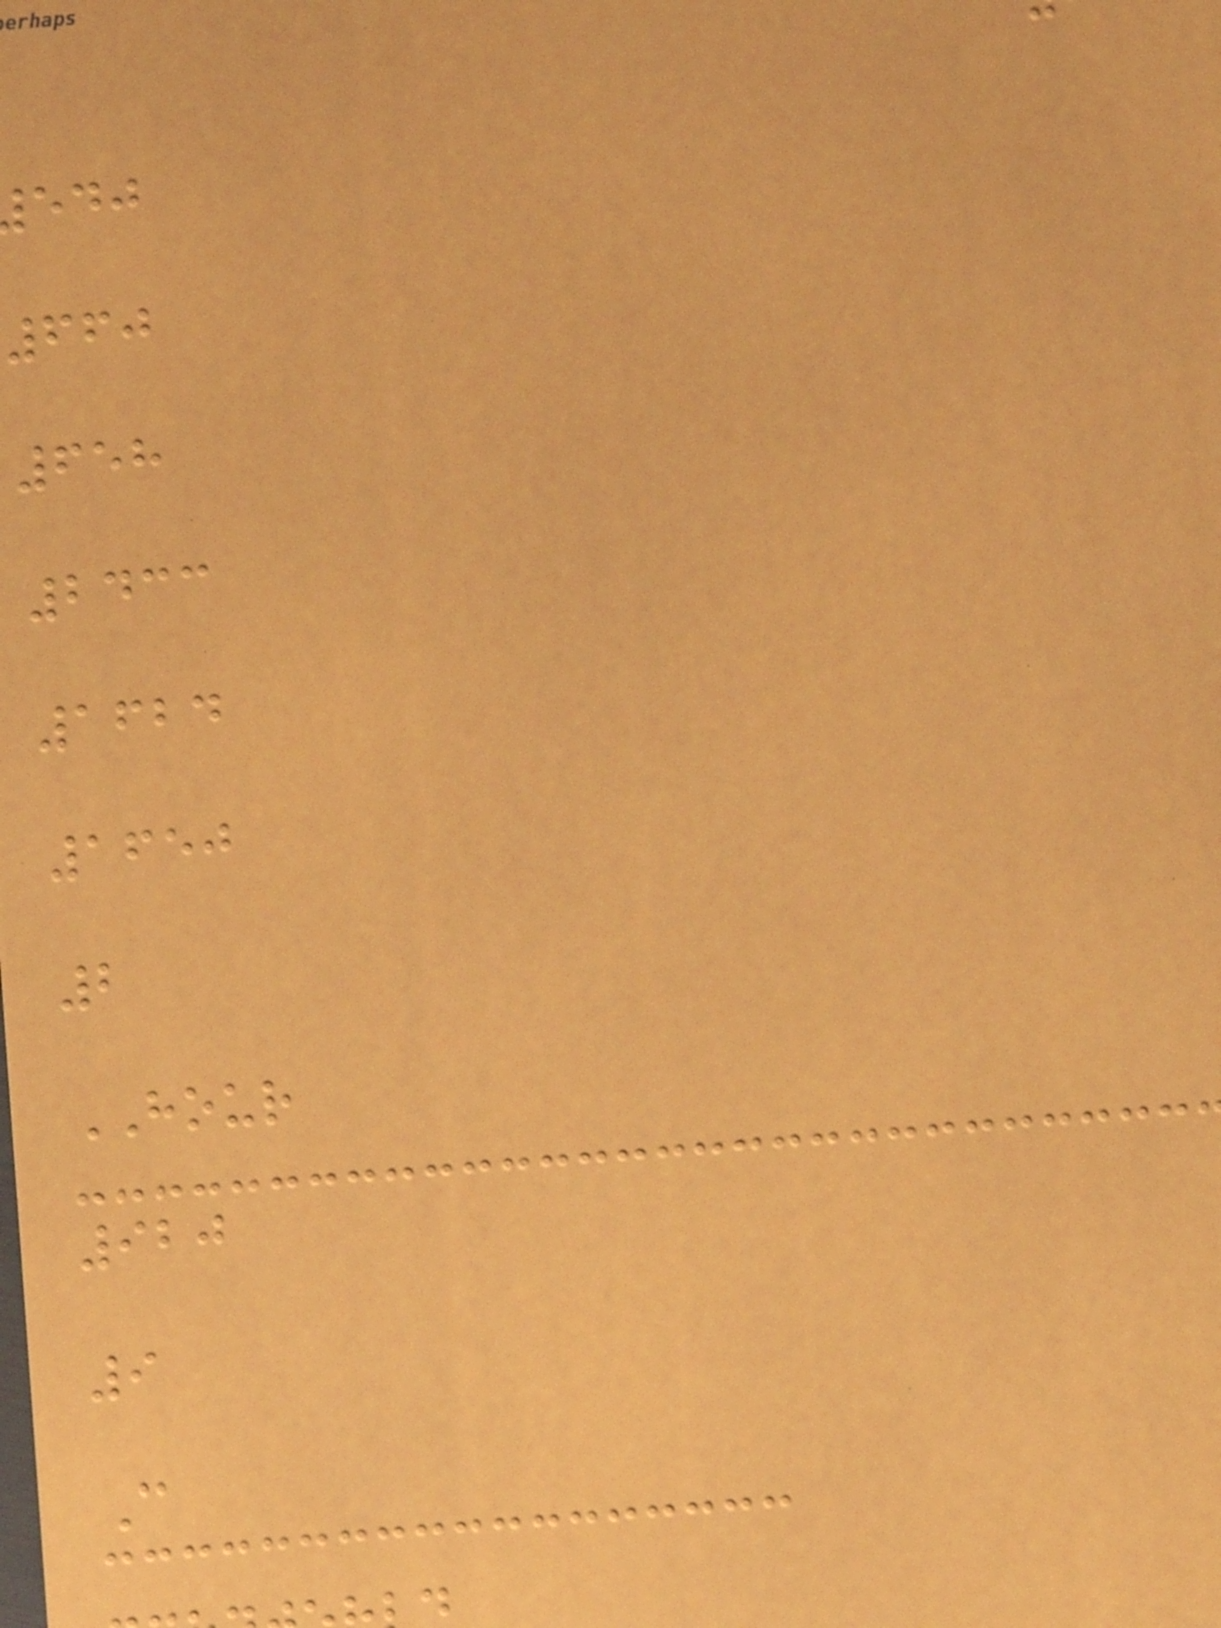660
658
2433
1624
1650
2
HOUR
920
9
C
